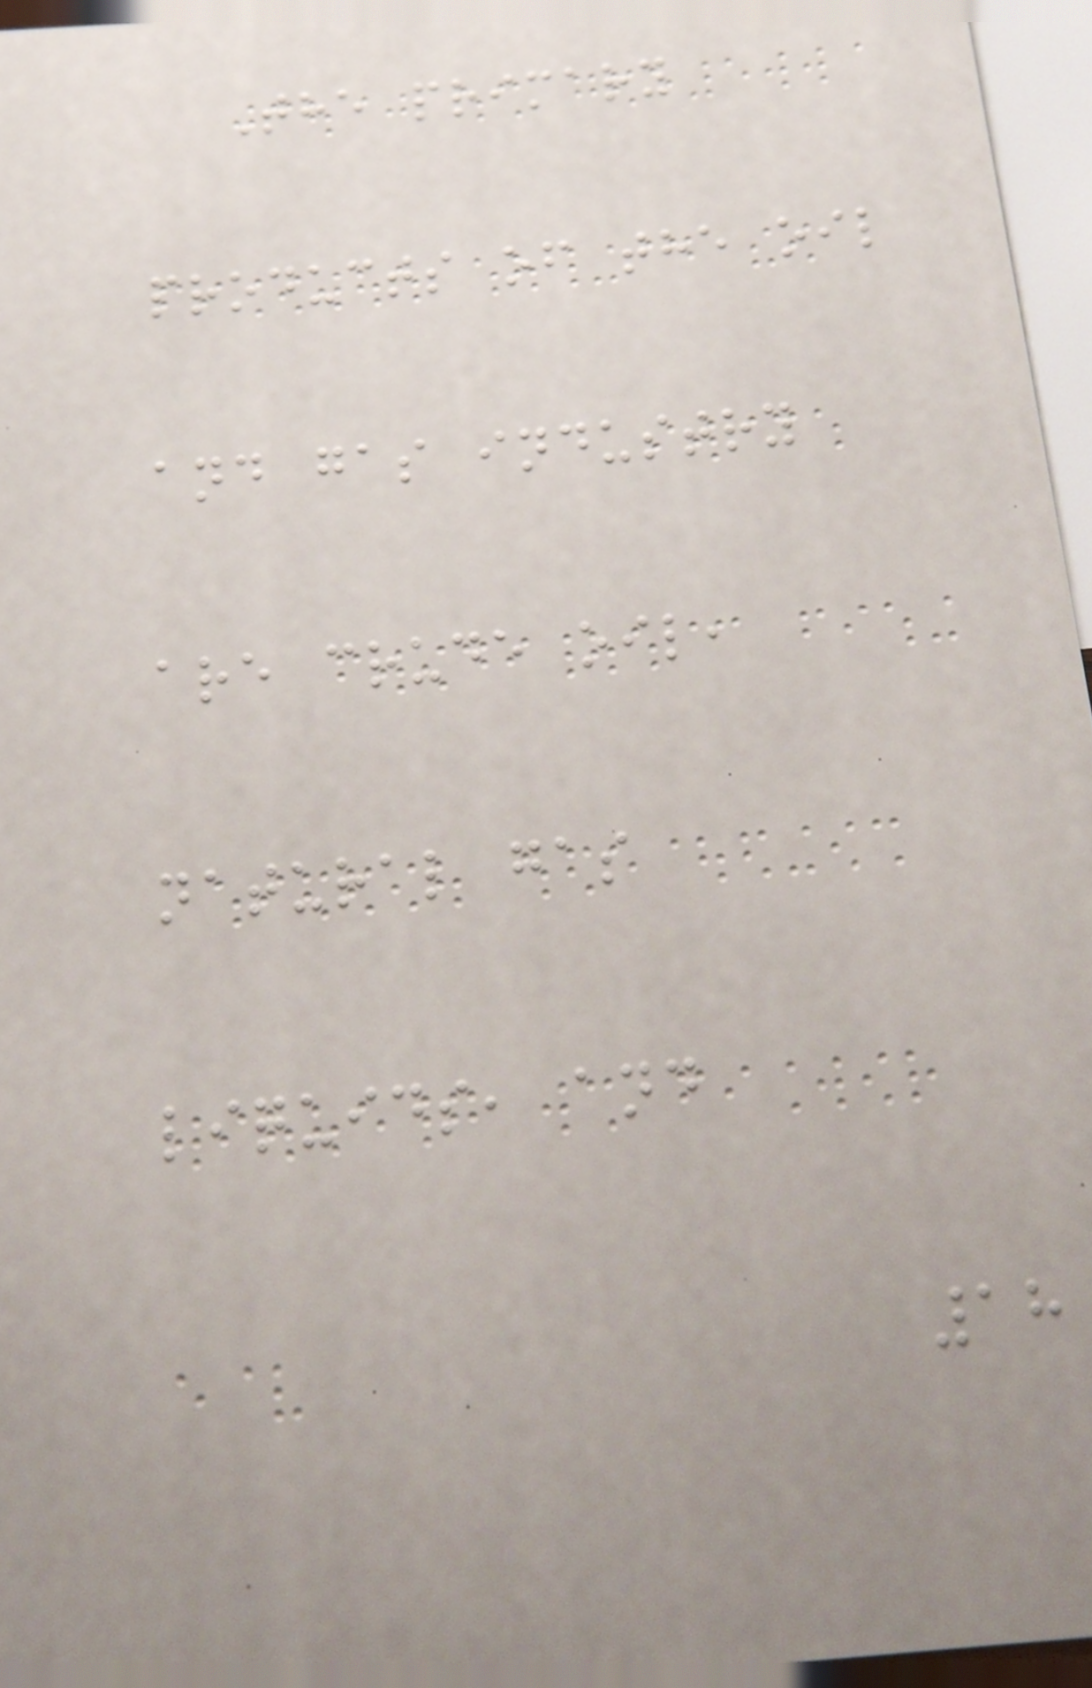The primary
products of the oil
and gas industry
are crude oil,
natural gas
liquids, and
18
